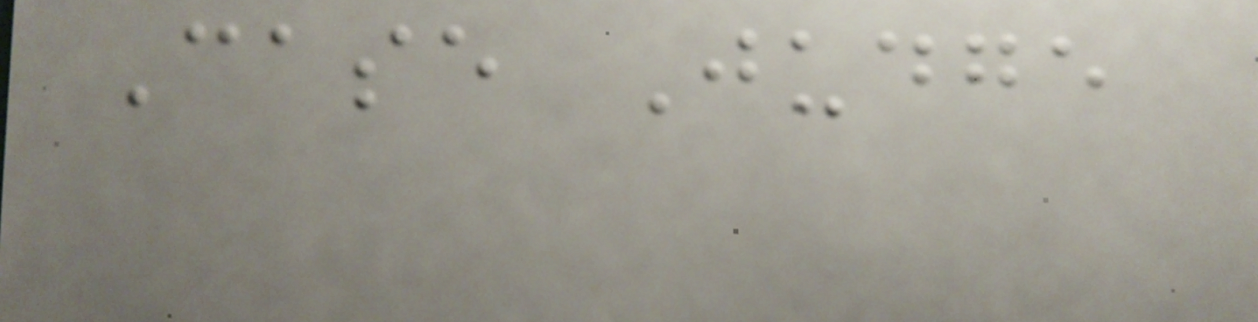Case Judge
